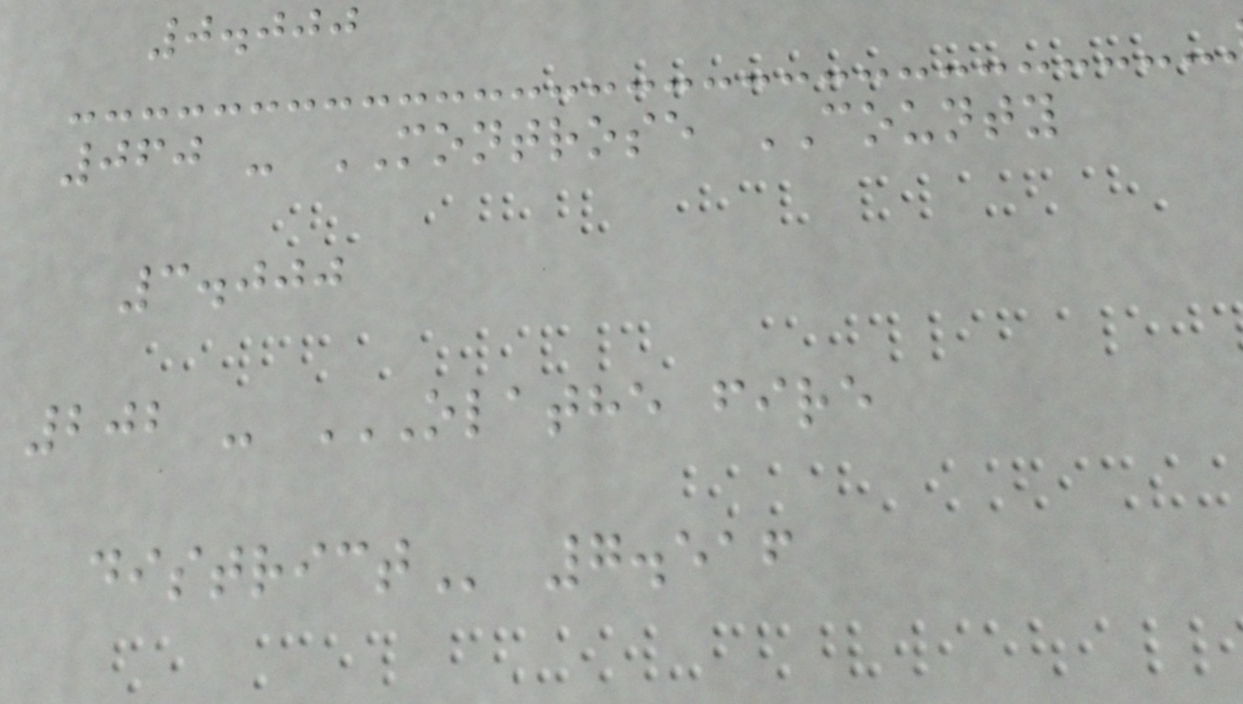0.000
060 - MONTROSE COUNTY
3.000
202 - OLATHE FIRE
DISTRICT 7.516
